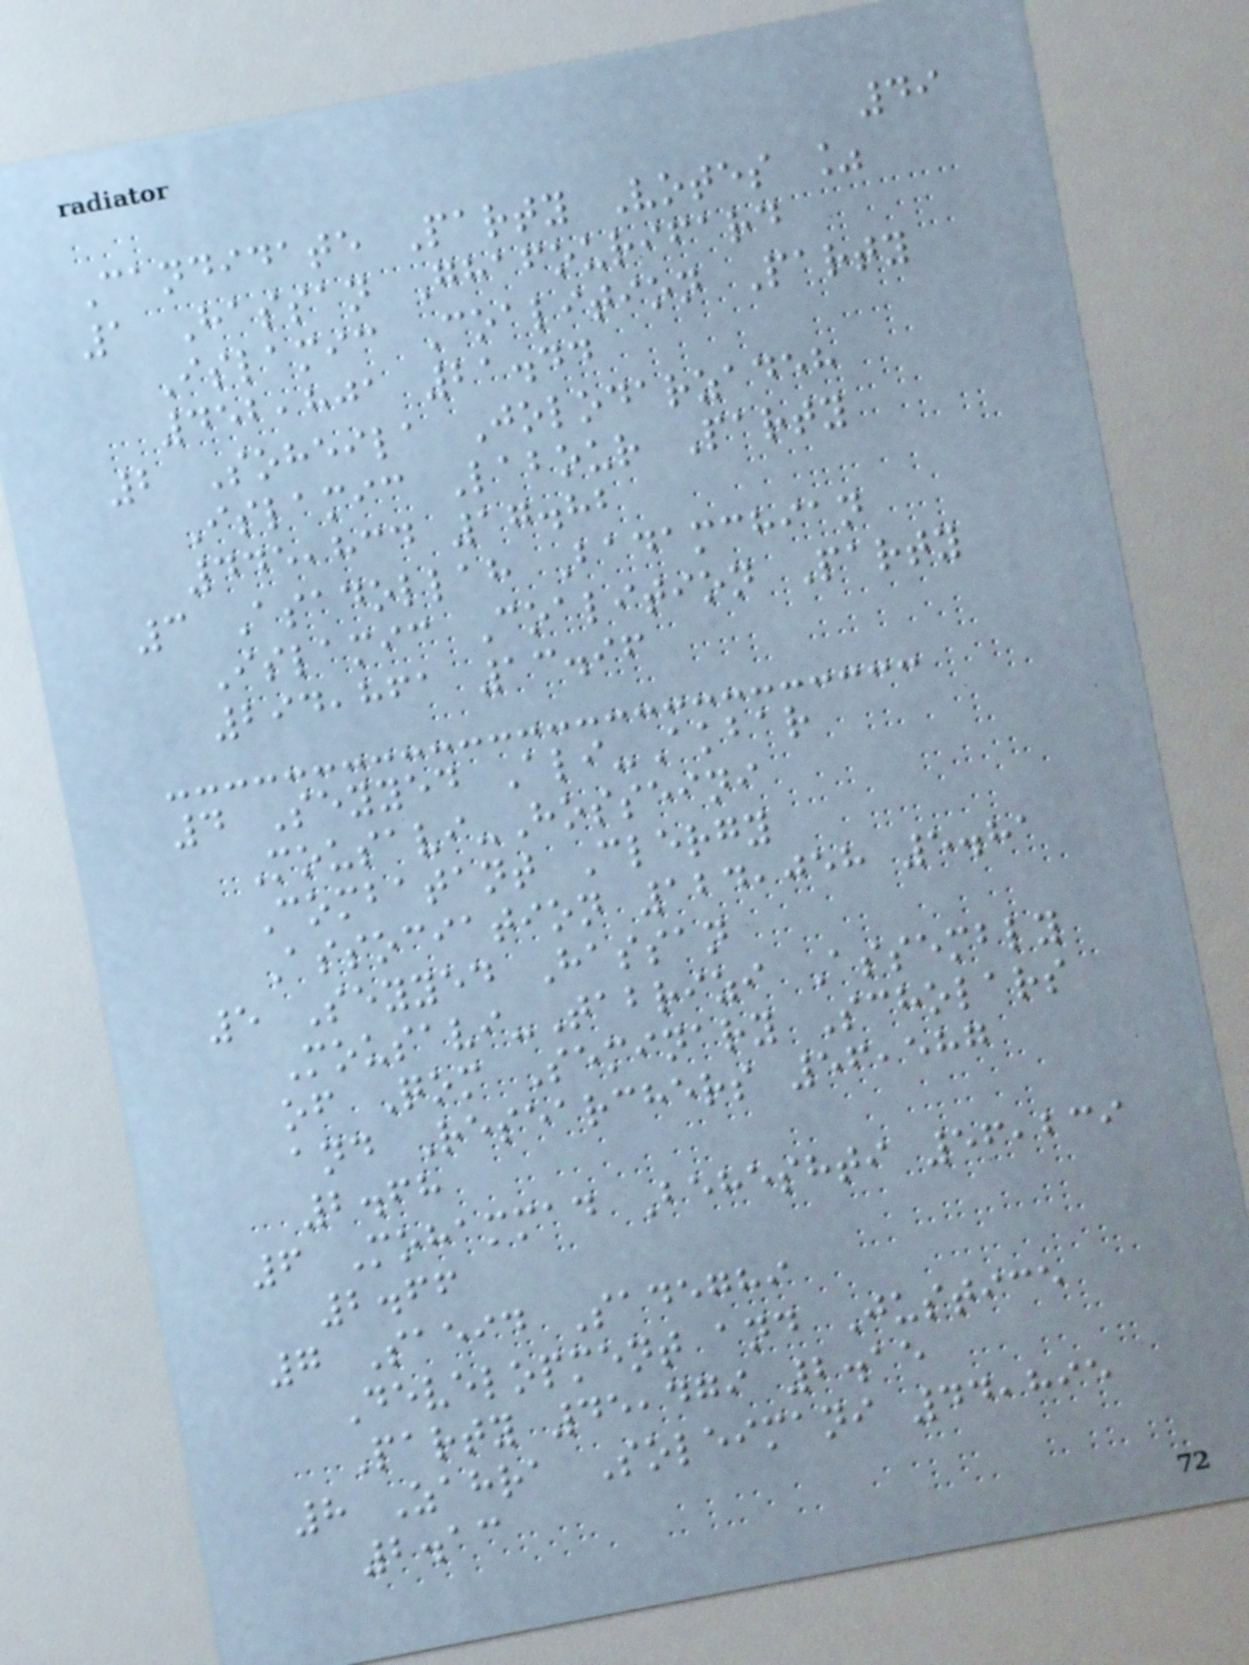49
Candidate Party Votes %
1 Hassan Ghafourifard
Islamic Coalition Party
452,801 21.44
2 Soheila Jolodarzadeh
Islamic Labour Party
445,834 17.82
3 Asadollah Badamchian
Islamic Coalition Party
294,861 13.96
4 Seyyed Ali-Akbar
Mousavi-Hosseini
Combatant Clergy
Association 124,058 5.81
5 Seyyed Hassan
Mousavi-Tabrizi Assembly
of Qom Seminary Scholars
and Researchers 56,587
2.68
6 Mohammad Beheshti 56,239
2.66
7 Saeid Sadeghi
Development and Justice
Party 45,479 2.15
8 Zahra Soleimani 44,895
2.13
